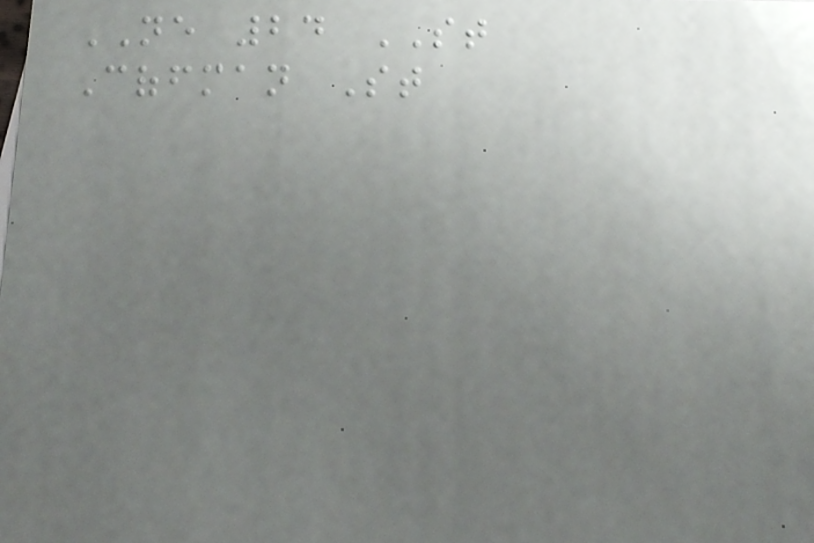NE 24 ST
Coffman St
